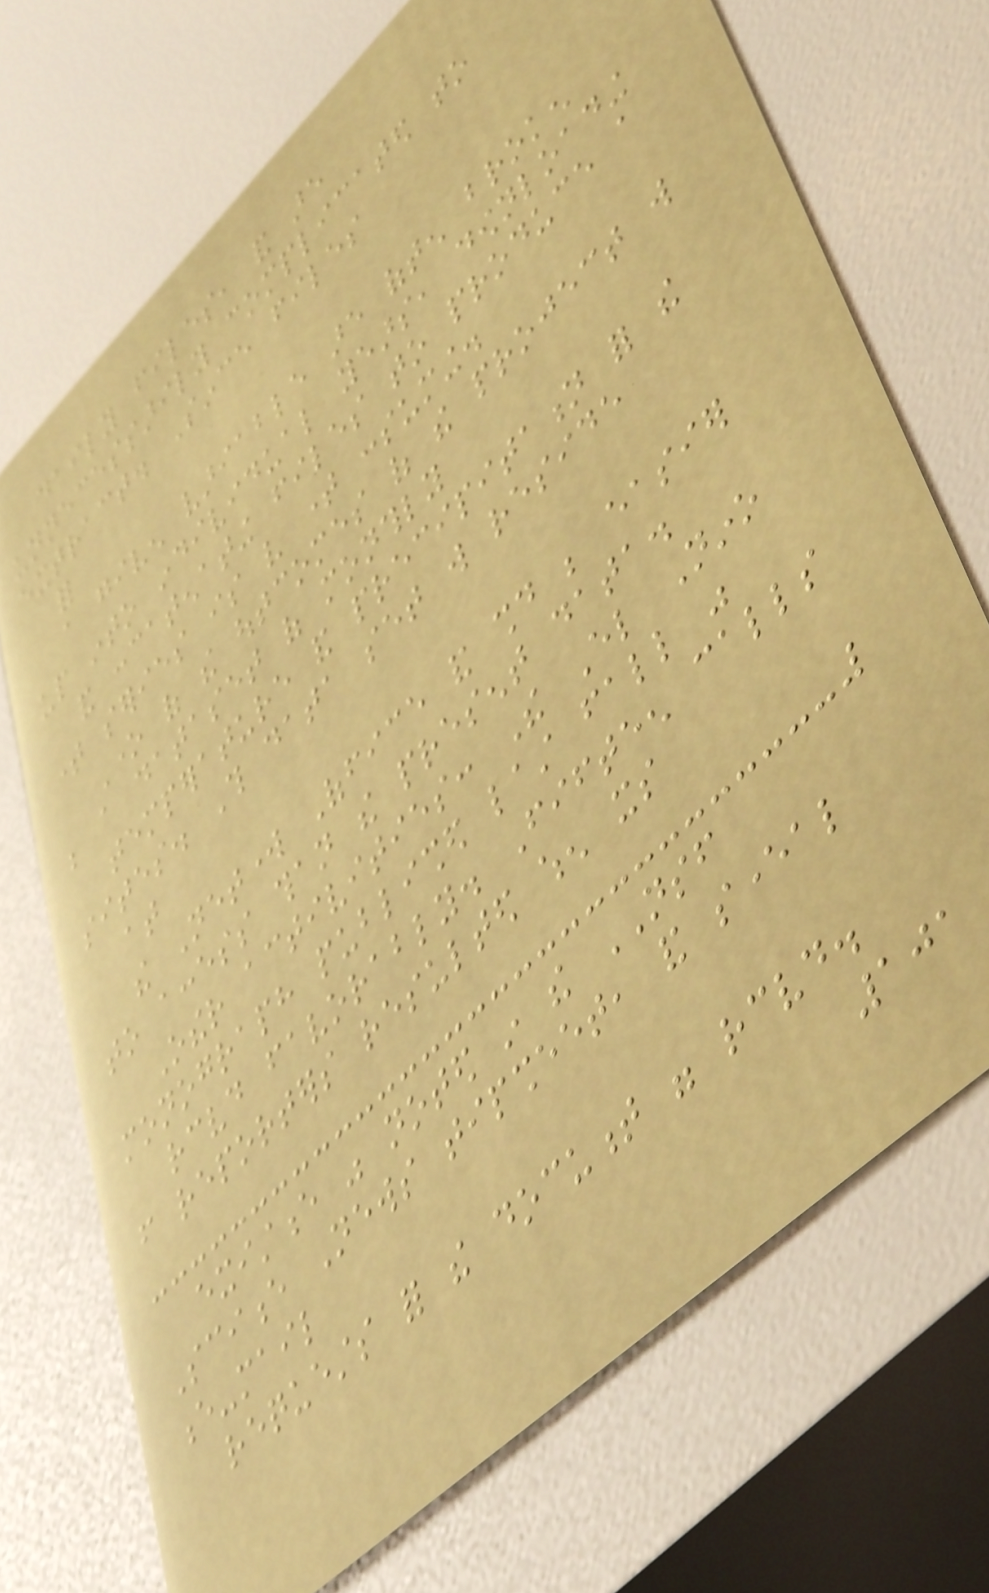daily files, and are
unnecessarily complicated to
extract. Since files
for
a given variable are often broken
up into individual years, downloading
and concatenating files to produce a
time series is very time consuming.
One of the outcomes of the project will
be a dataset of monthly
temperature and precipitation for the
sites. This data set will reside
at
the Network Office and should be easier
to access than the present data.
Other activities: The El Nino
monograph published last fall was
received favorably. Fifteen calls
from reporters resulted when its
existence was noted in the NSF
Science News tipsheet, and several
e-mail
requests for the document were received.
101
